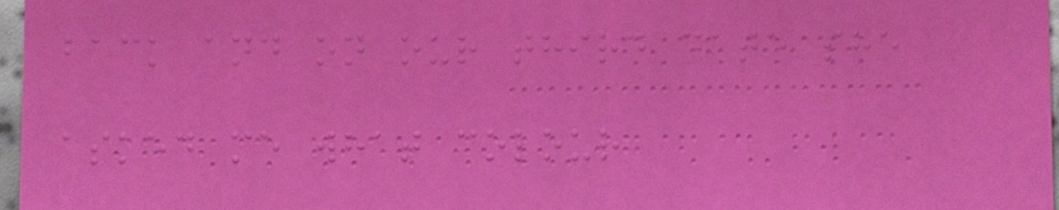back and on our third date she
asked me what colour
